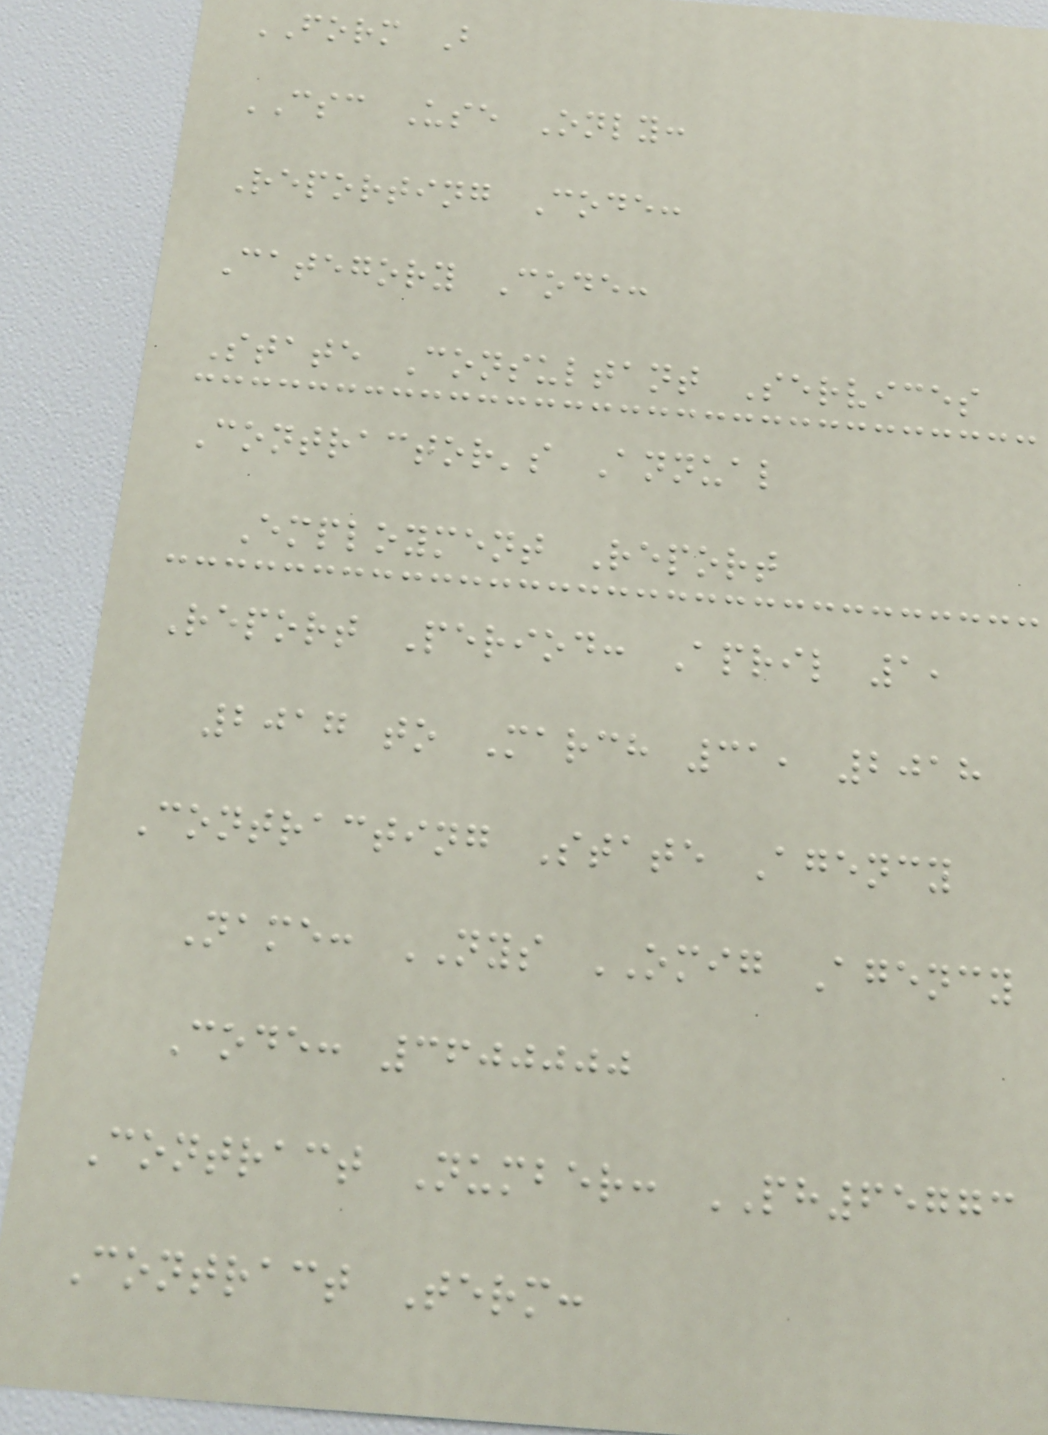FORM B
CSC Use Only:
Reporting Code:
Category Code:
State Consultant Services
Contractor's Annual
Employment Report
Report Period: April 1,
2017 to March 31, 2018
Contracting State Agency
Name: NYS OMIG Agency
Code: 3600000
Contract Number: PH65773
Contract Term:
